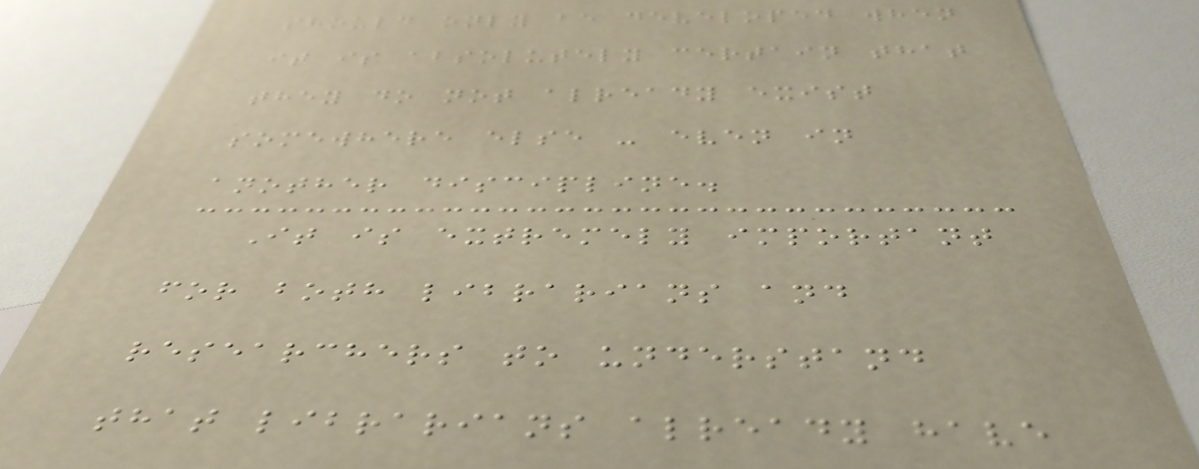should only be developed when
it is absolutely certain that
they do not already exist
somewhere else - even in
another discipline.
It is extremely important
for both librarians and
researchers to understand
that librarians already have
